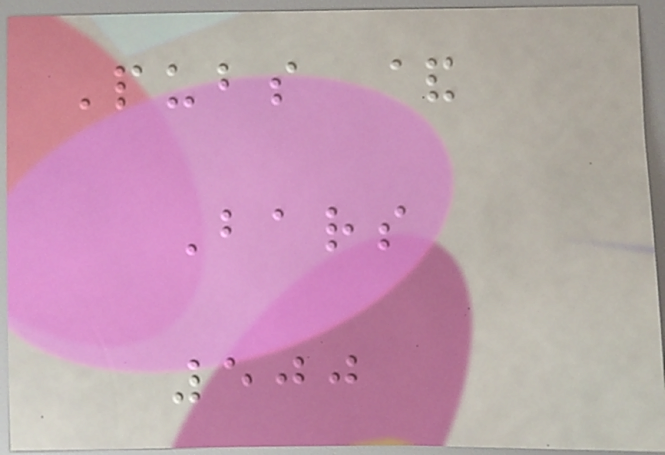Pubs &
Bars
500
